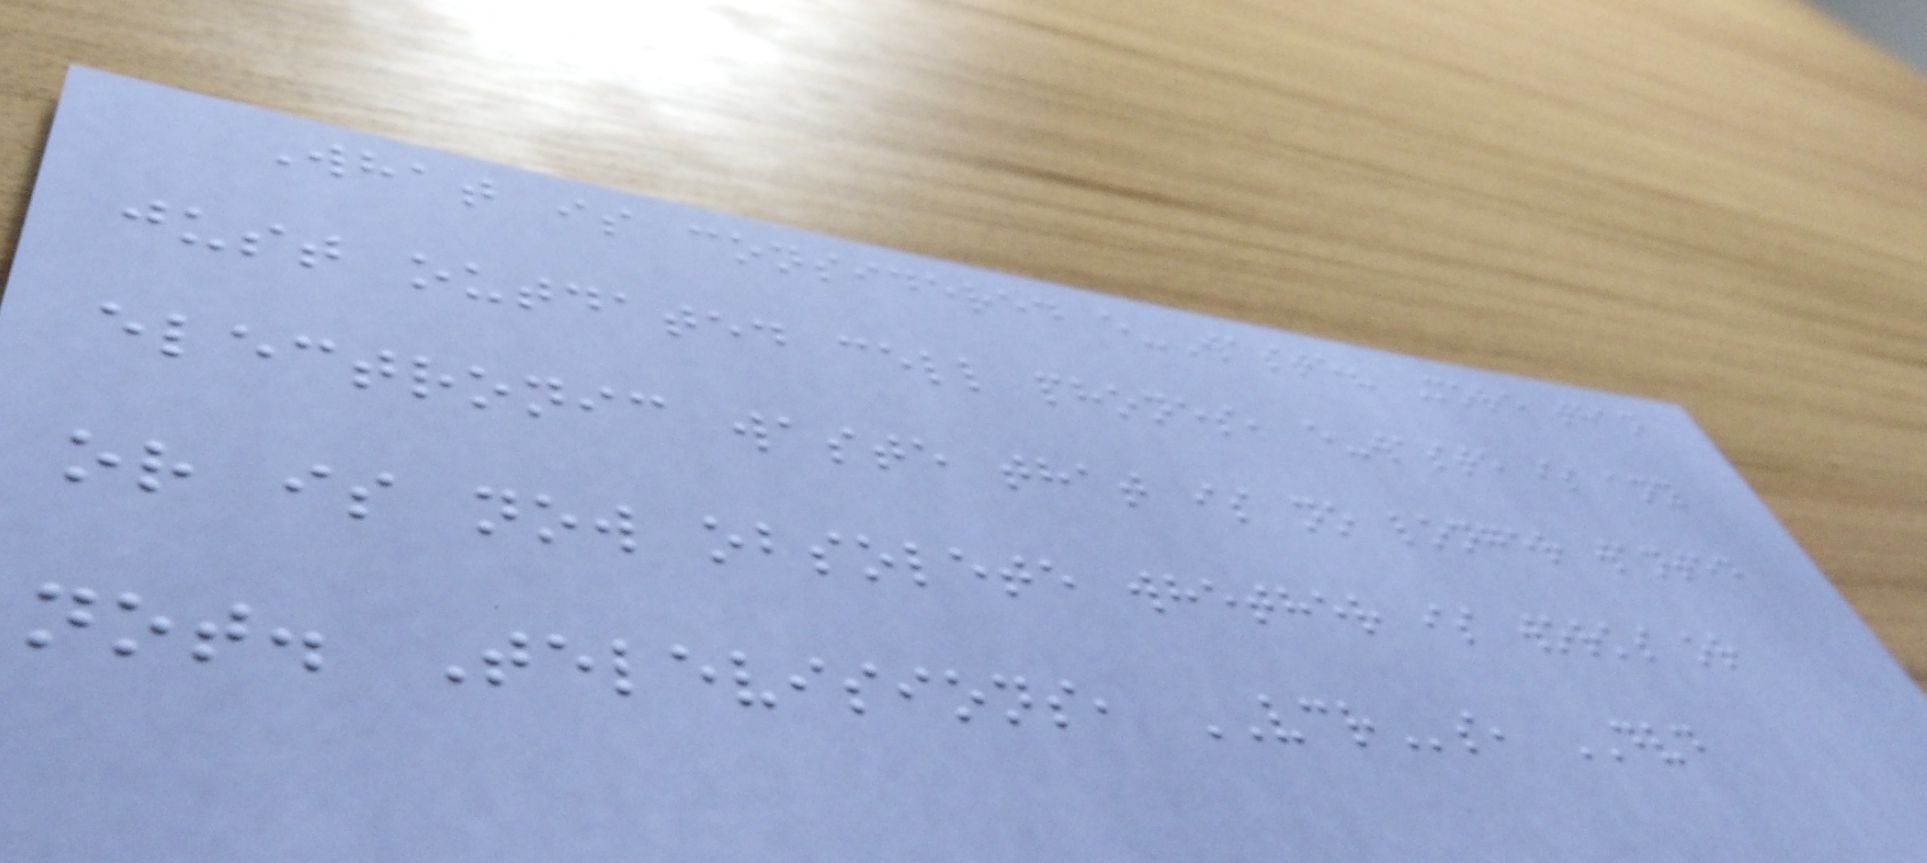What is considered e-Waste? More than
just outdated cell phones, e-waste is any
electronic waste that is no longer wanted
or is now obsolete whether is works or
not. Televisions, VCRs, DVD
